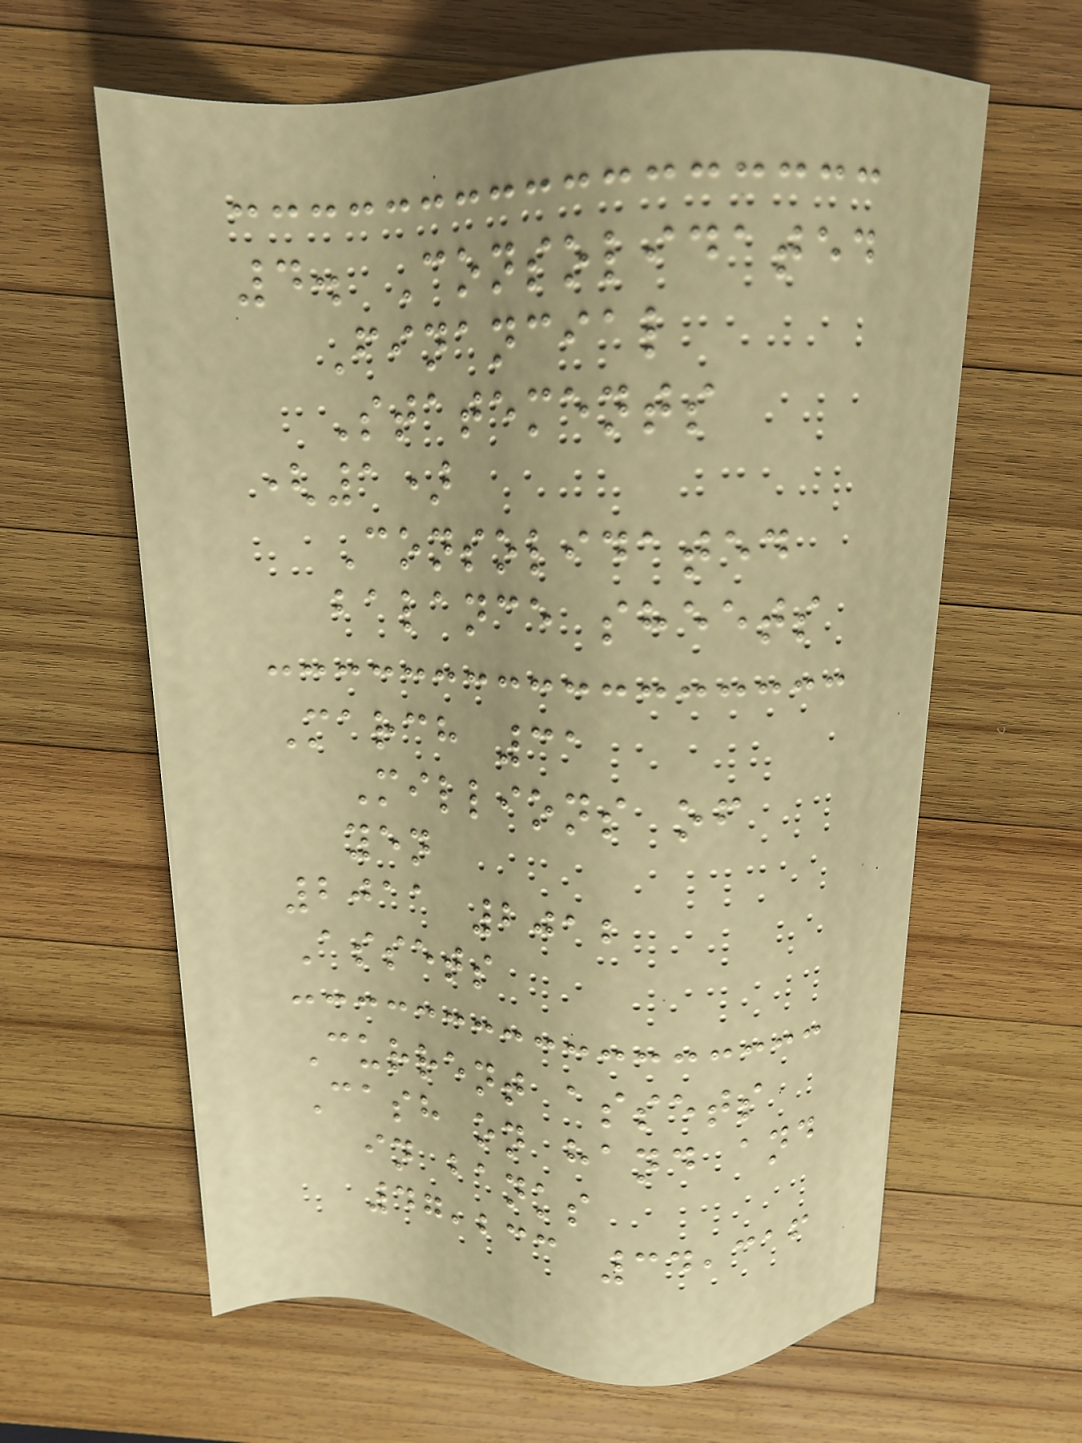4. Consolidated
Financial
Statements
(1)
Consolidated
balance sheets
March 31
Millions of
yen
2011 2012
Assets
Current assets
Cash on hand and
in banks
47,233 34,316
